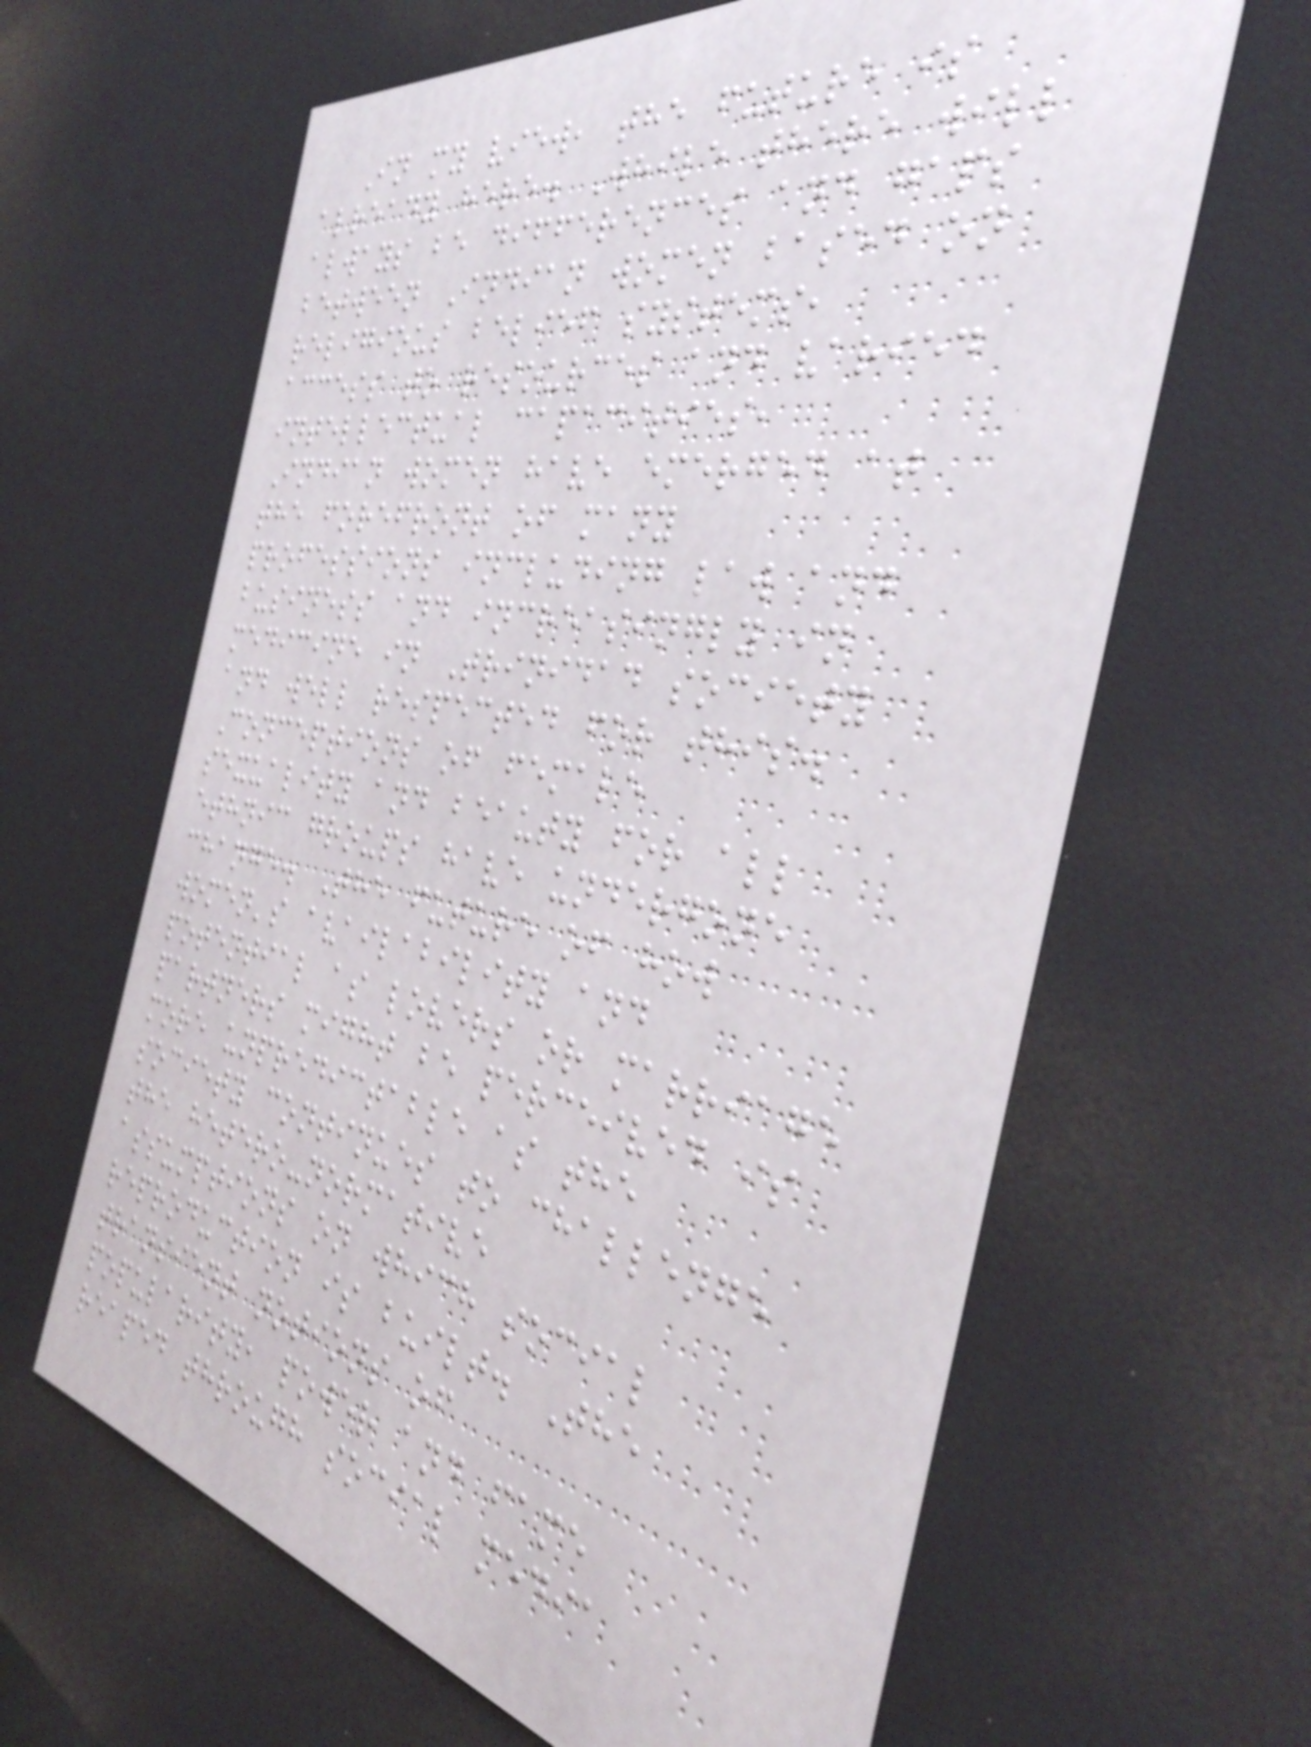In my view, the future is
already here. While there will
always be differences and gaps
between Indian women based on
religious belief systems,
access to resources and varied
intellectual capacities,
Indian women have emerged at
the forefront of many
professions including law and
business and increasingly in
medicine in Trinidad society
and well respected for this.
Conceptions of female
sexuality and beauty for all
ethnic groups have undergone
change. The future of how
women's availability and
potential as lovers or marriage
partners might be perceived is
more unpredictable as the
society continues to challenge
the hetero-normative
assumptions on which social
reproduction is built. The
transient notions of
popularity, power and fame
reaped through social media
